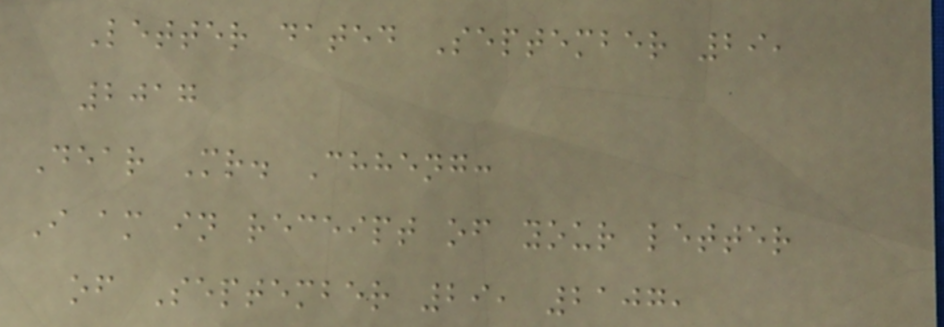Letter dated September 29,
2017
Dear Mr. Chheng:
I am in receipt of your letter
of September 29, 2107,
